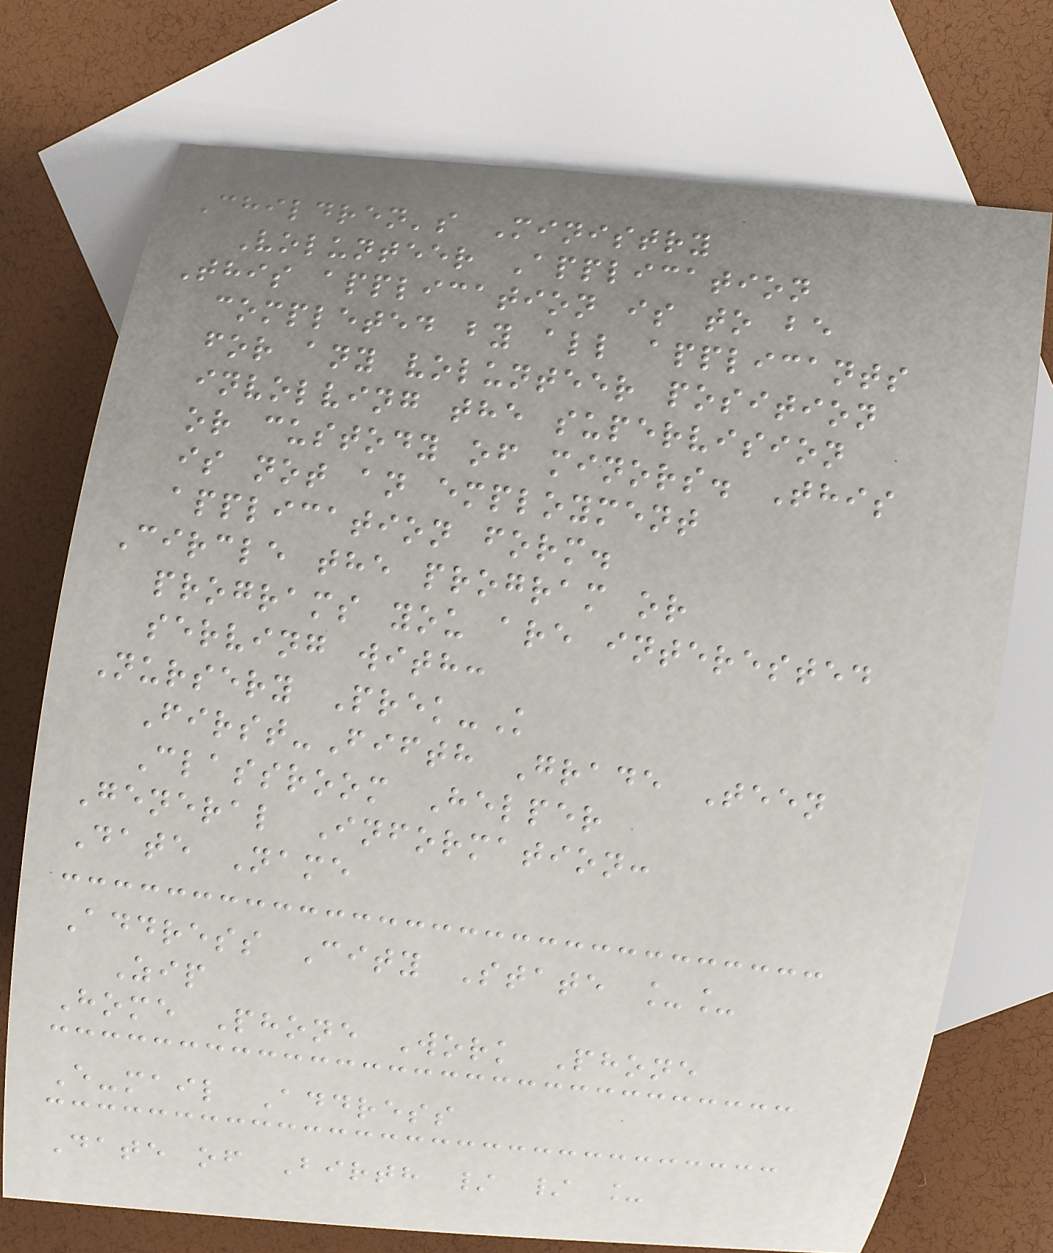Children's Ministry
Volunteer Application
This application is to be
completed by all applicants
for any volunteer position
involving the supervision
or custody of minors. This
is not an employment
application form.
Circle the program or
programs you are interested
serving with:
Nursery Prek-K
First-Fifth Grade Teen
Classroom Helper
General Information:
Date Name
Address City State __
Zip
Home Phone Work Phone
E-mail Address
Date of Birth / / _
